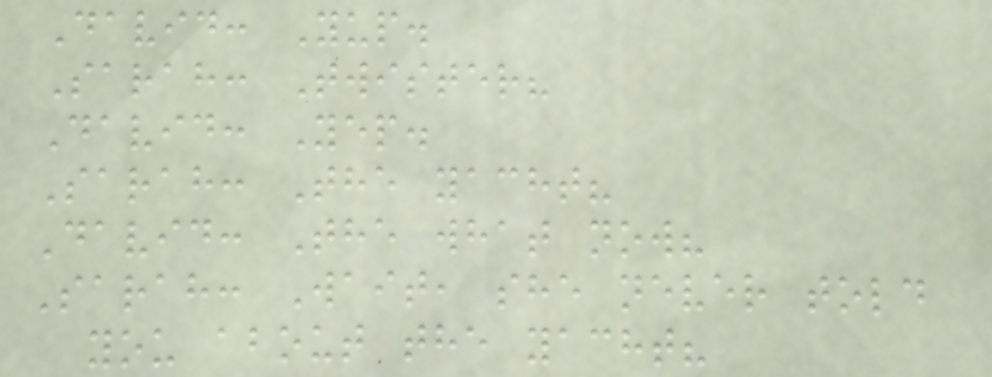David: Yup.
Sarah: Twister?
David: Yep.
Sarah: The yacht?
David: The what now?
Sarah: Wait, she never told
you about the yacht?
